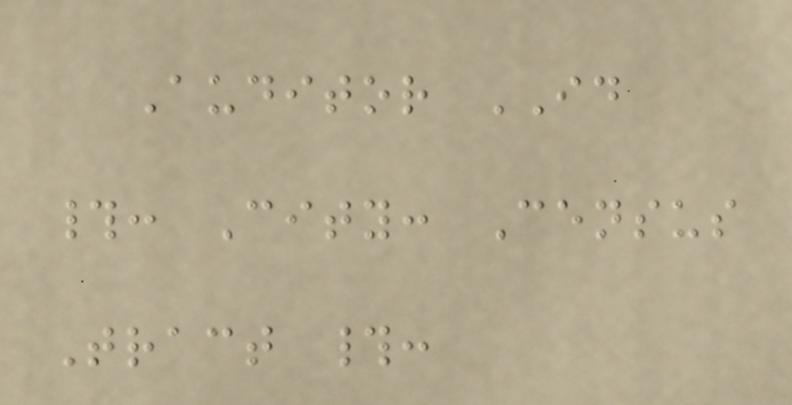Auditor ID
#: City: Census
Tract #:
